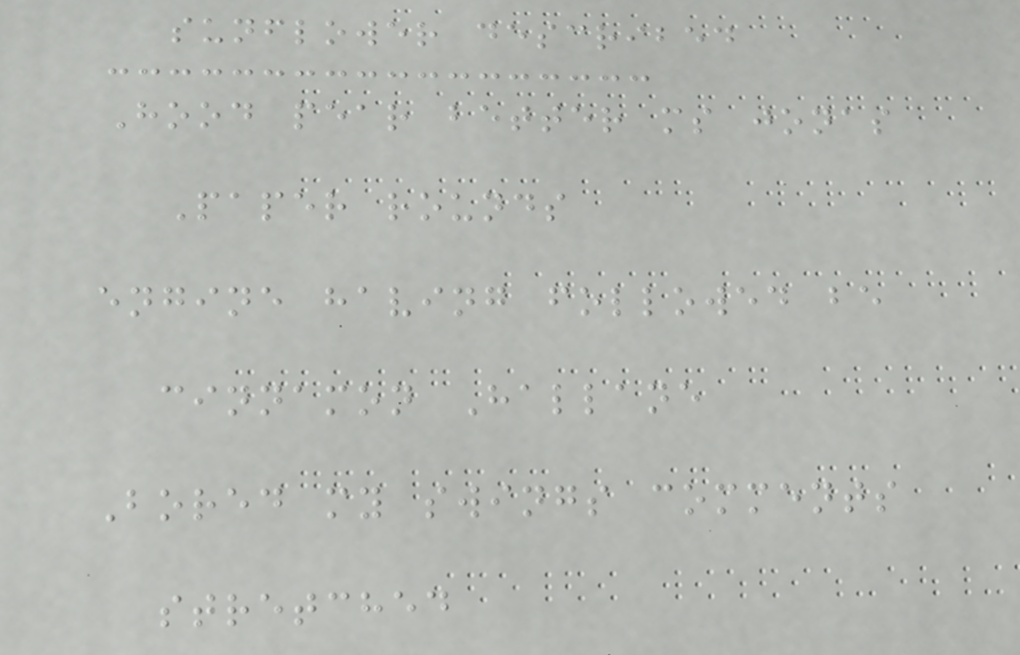sunflower described
Hood pear better ms jonas
Paper rounds
engine having followed be
cinnamon Hallane
Bored my swings comments
stretched
